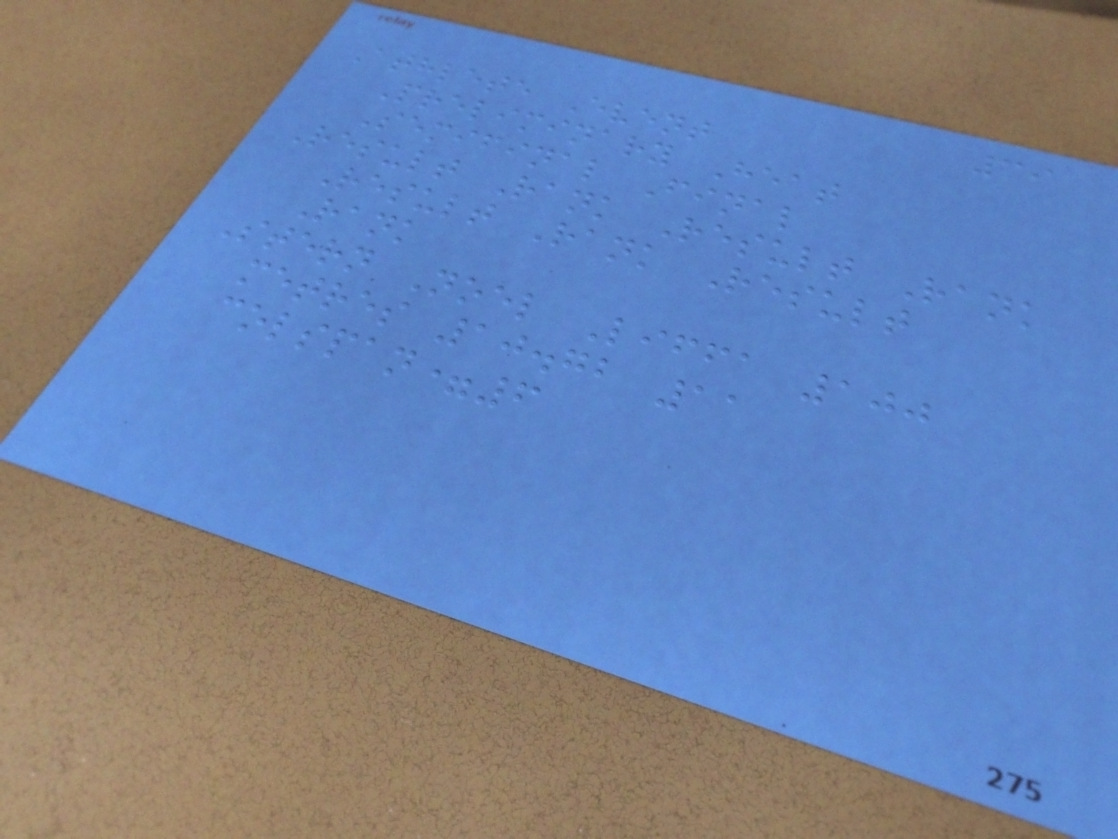39
Athlete Event
Preliminary Heat
Semifinal Final
Result Rank Result Rank
Result Rank Result
Rank
Stern Noel Liffa 100
metres 10.72 11
colspan=6
